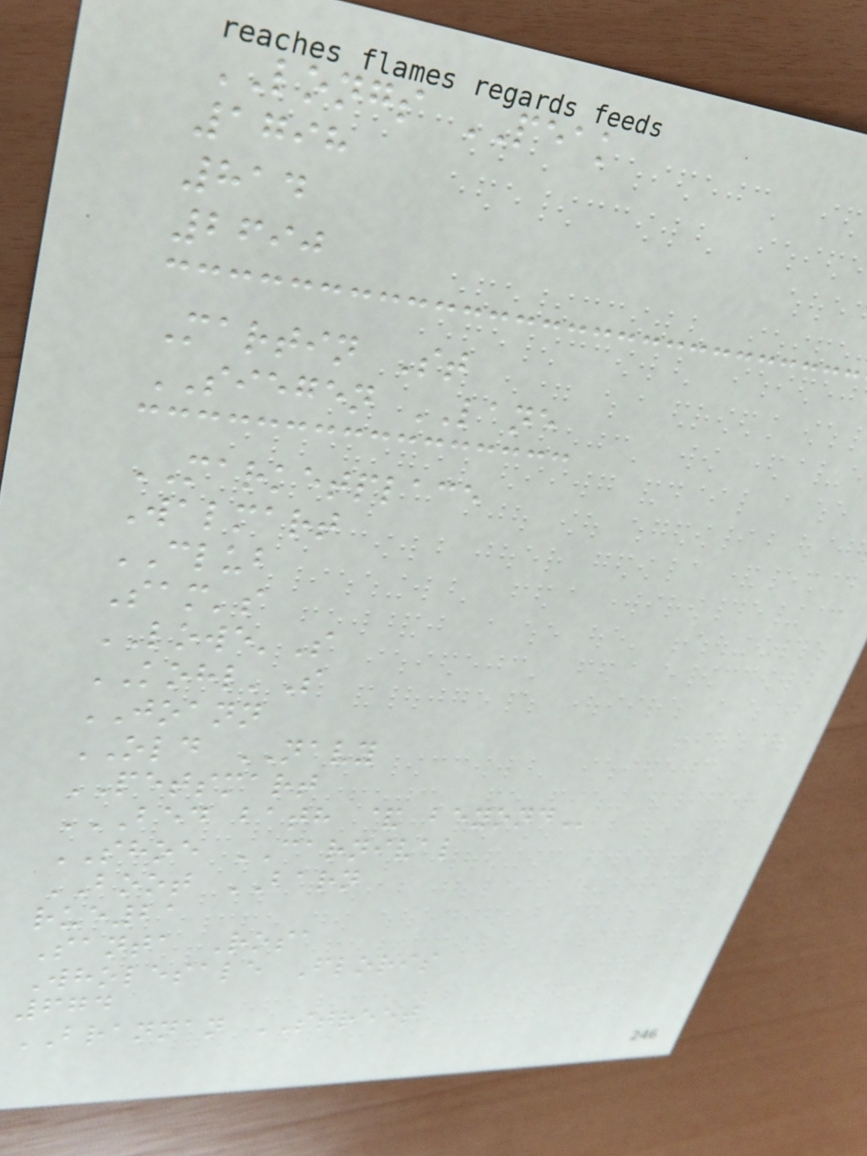LONGS PEAK
1798
814
2690
Martin St
SIEGEN LANE
MARKETPLACE
Walmart
CLUB
Sam's
LOWE'S
KOHL'S
JOANN
OLD NAVY
PETSMART
BED BATH & BEYOND
SHOE CARNIVAL
BOOT BARN
rue21
Santa Rosa
Wholesale Floris
674
BRANNAN STREET
